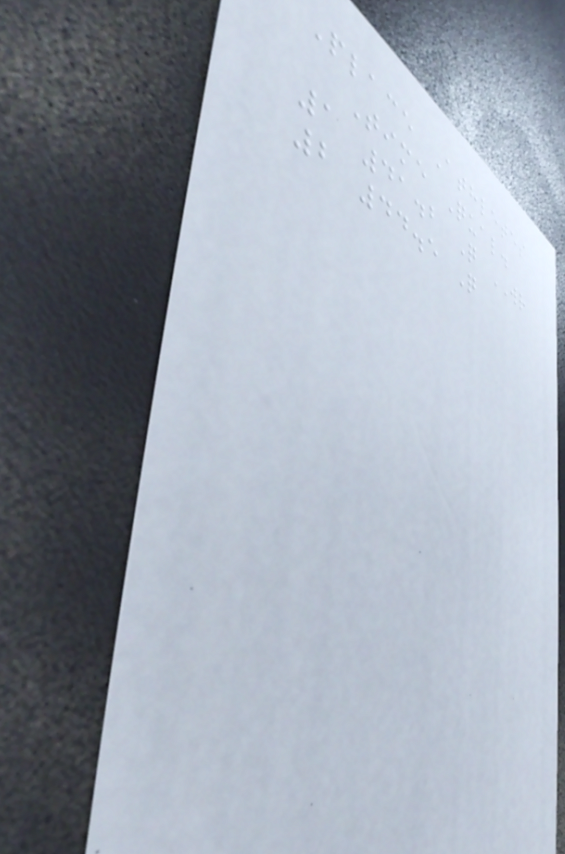Place Athletes
Time Qual.
1 41.2 Q WR
2 44.5 Q
